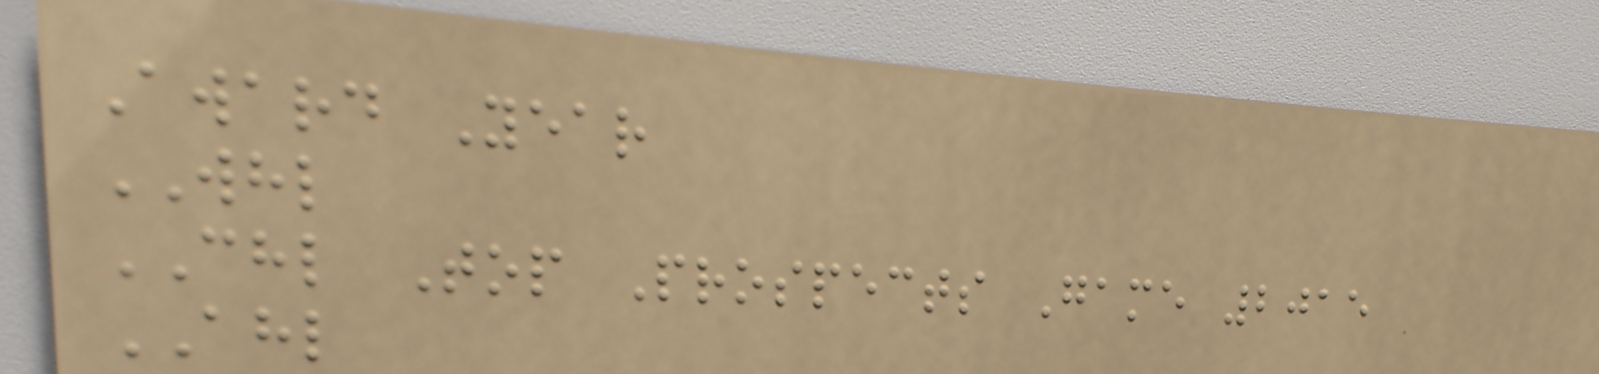Award Year
WHL
CHL Top Prospects Game 2015
AHL
